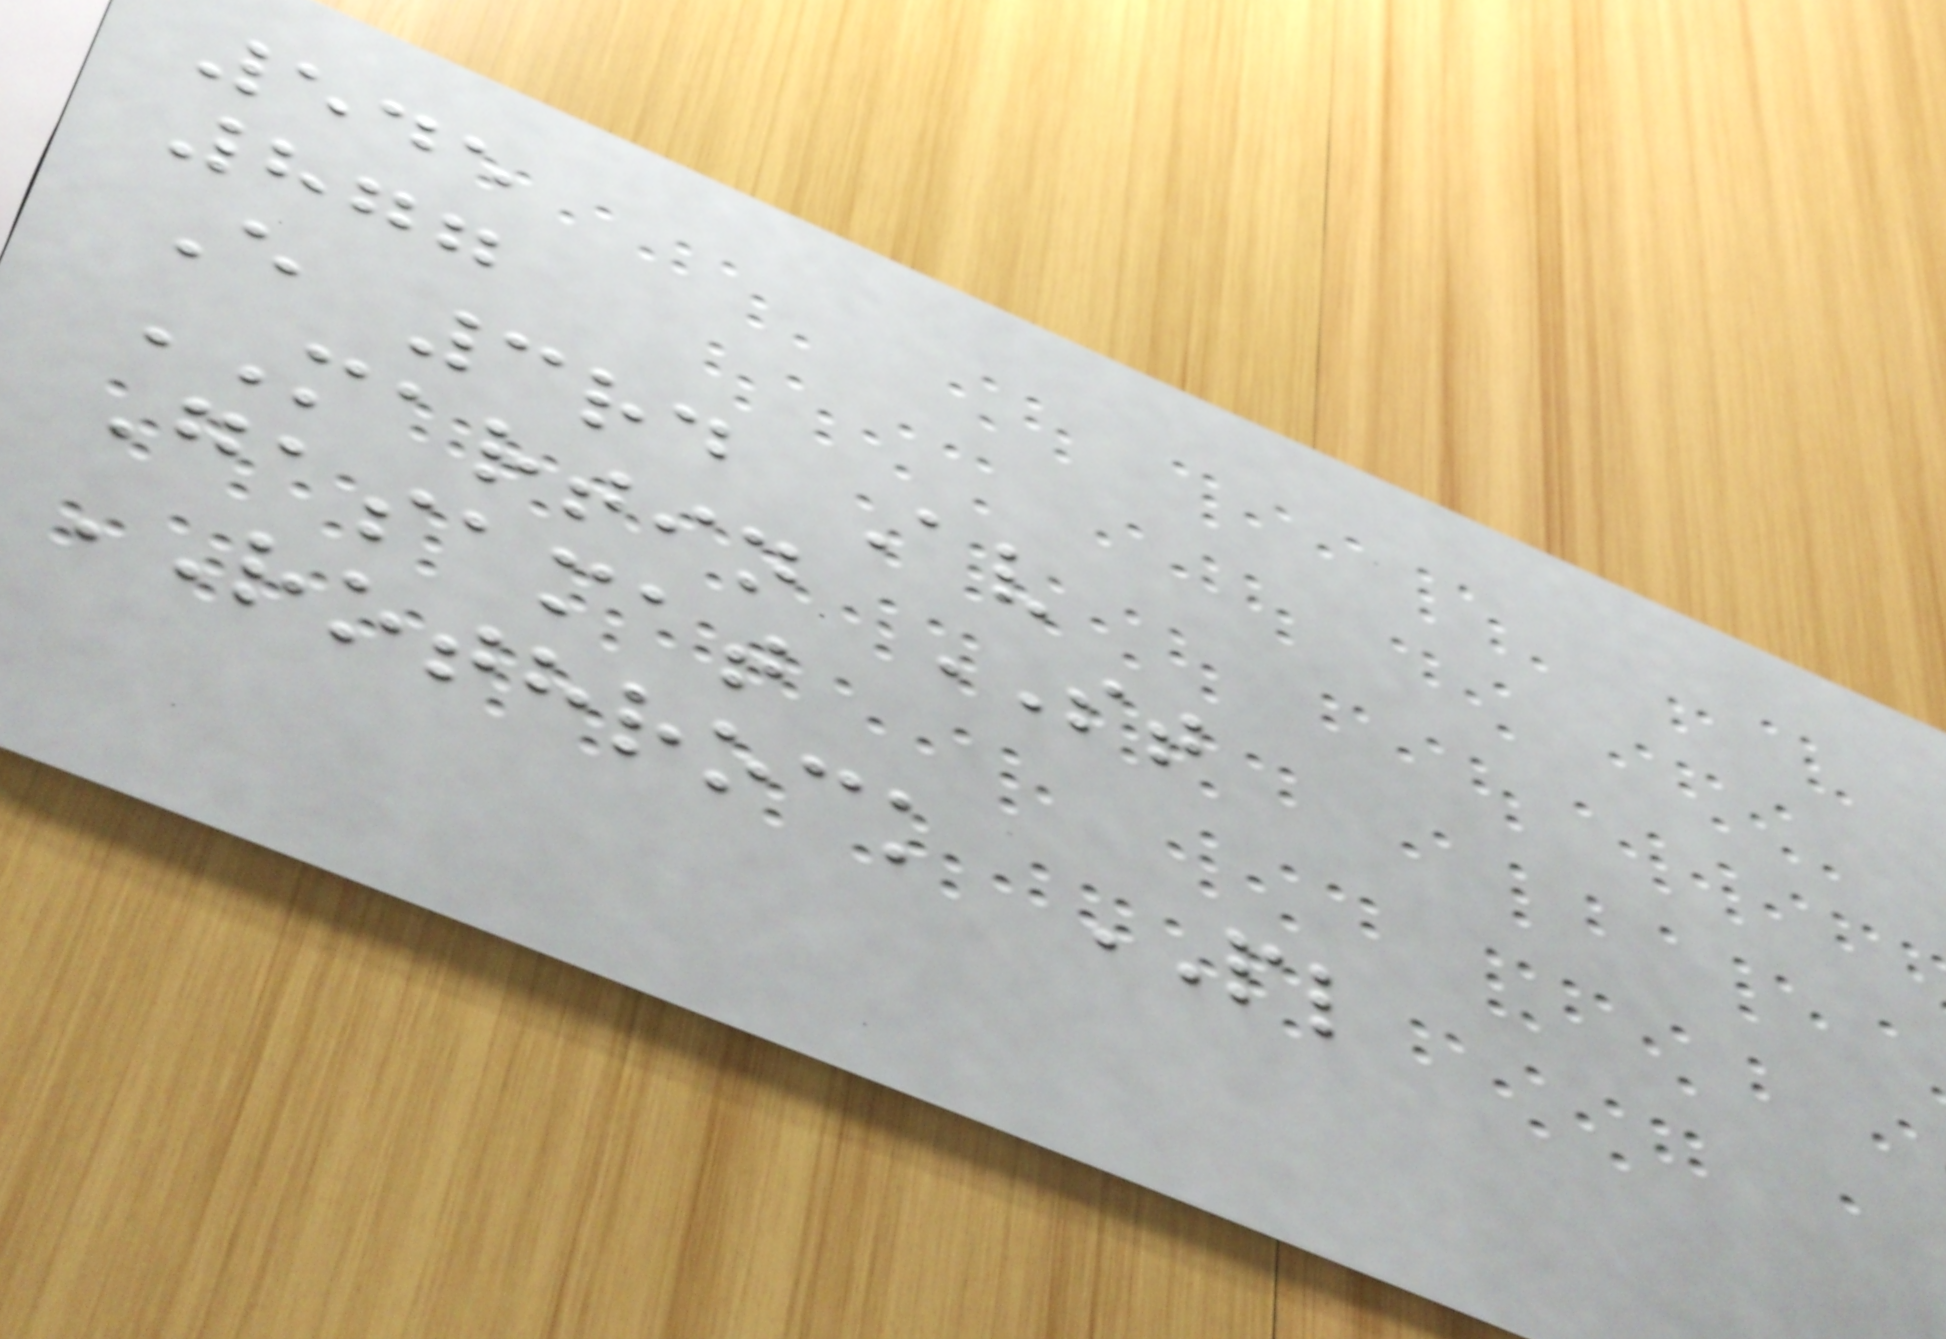545
877
E 3rd Av
MARTIN ST
Gasamat
ROTHROCK PL
